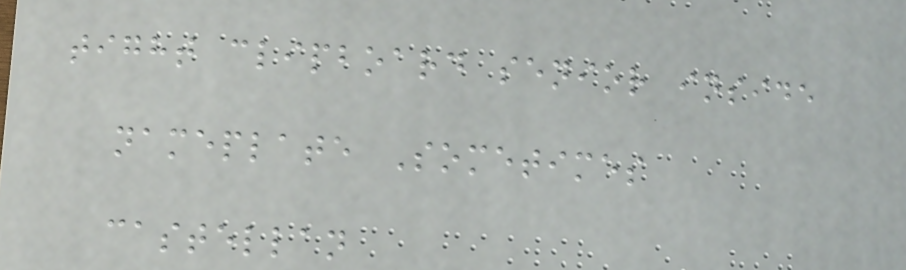tight clipboard senior inside
nameplate Sometimes
castellan
